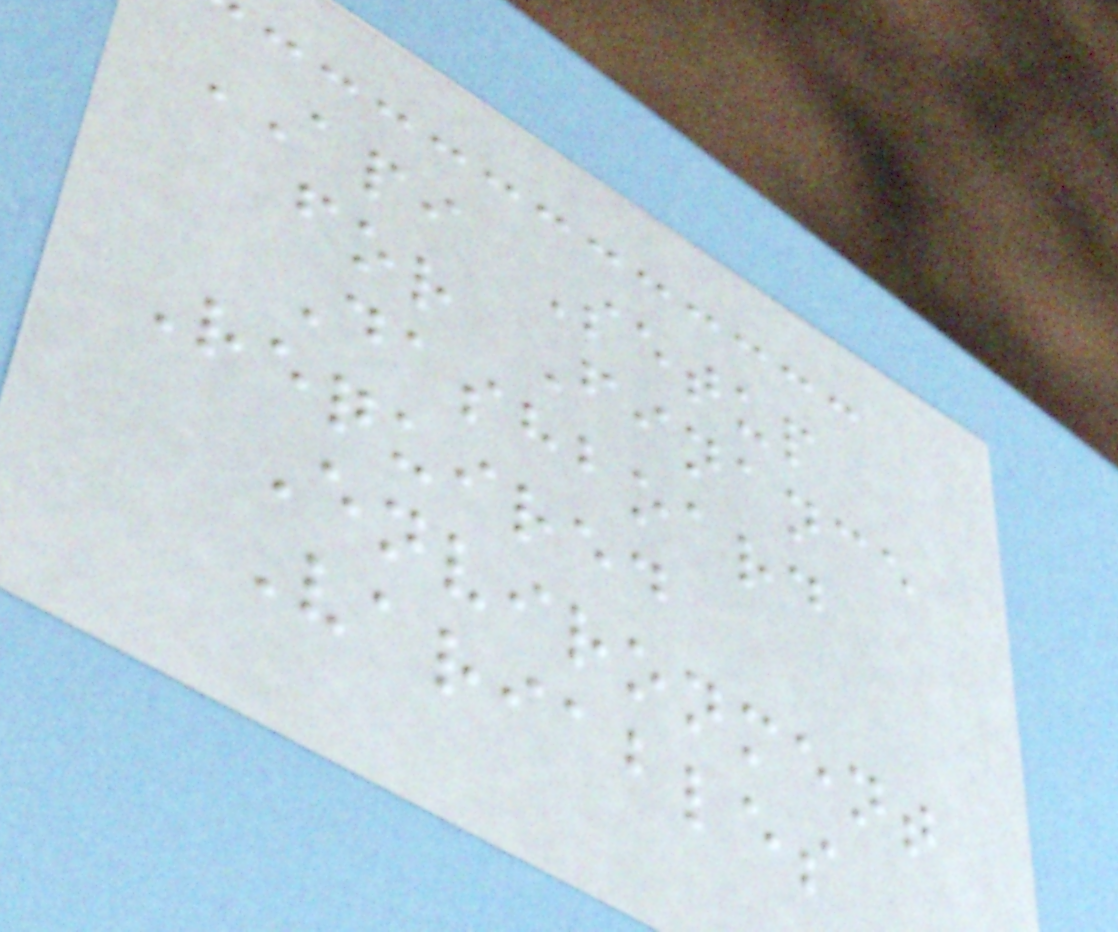API Setup
for Finance
Dashboard
Required
Environment
Variables
